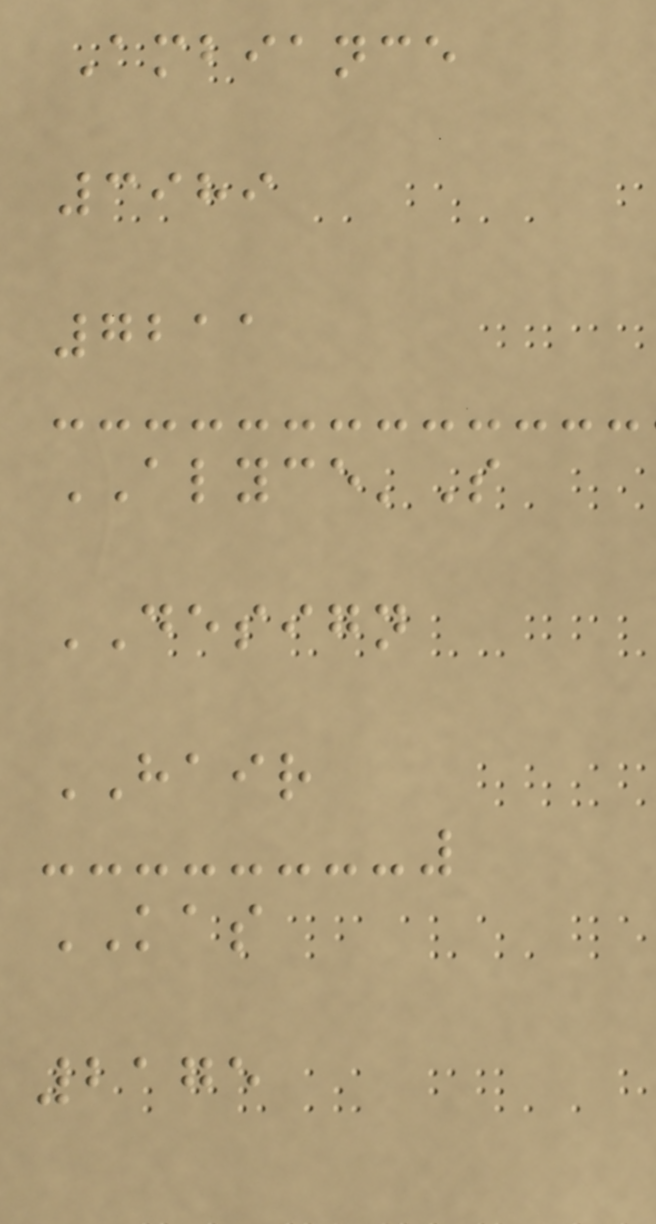Ambiance
3989
7211
ALYCE'S
DESIGN
HAIR
KAS
2175
